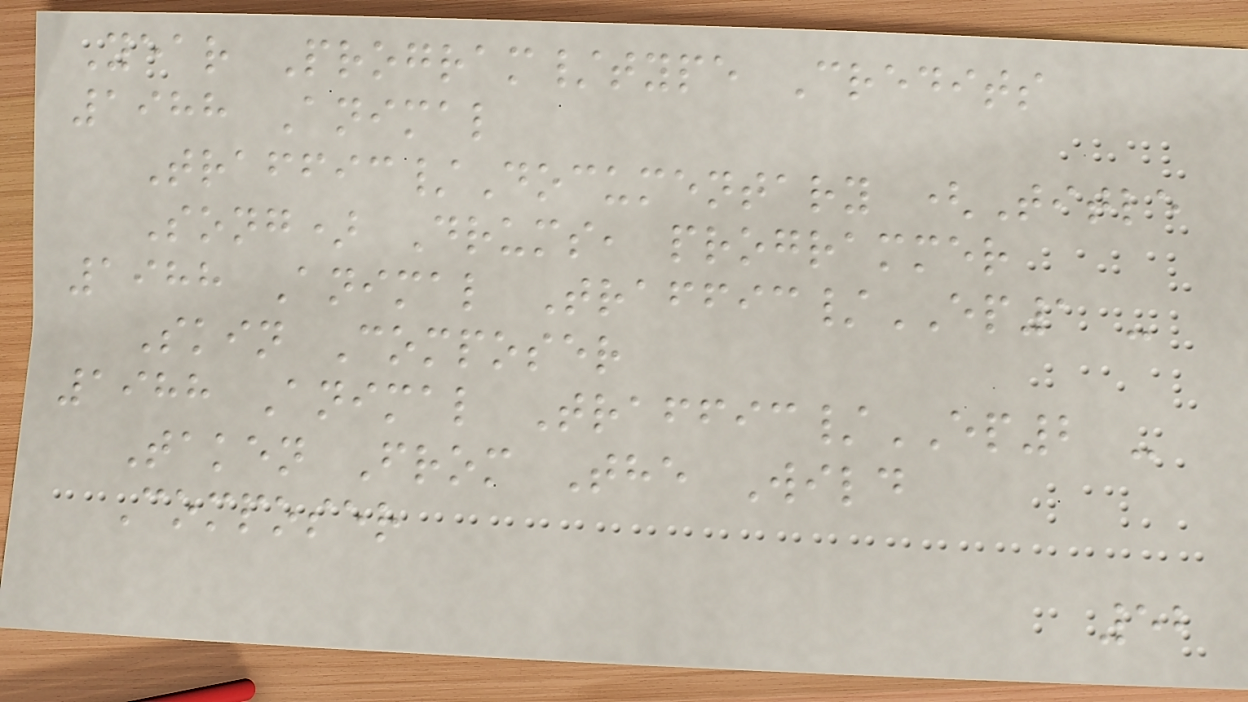Year Program/type Credits
1988 Animal
Traffic/Documentary (Title
Song) Drums, programmer
1988 Animal Traffic/EP1 -
Skin Composer
1988 Animal Traffic/EP2 -
Taken From The Wild
Composer
52
